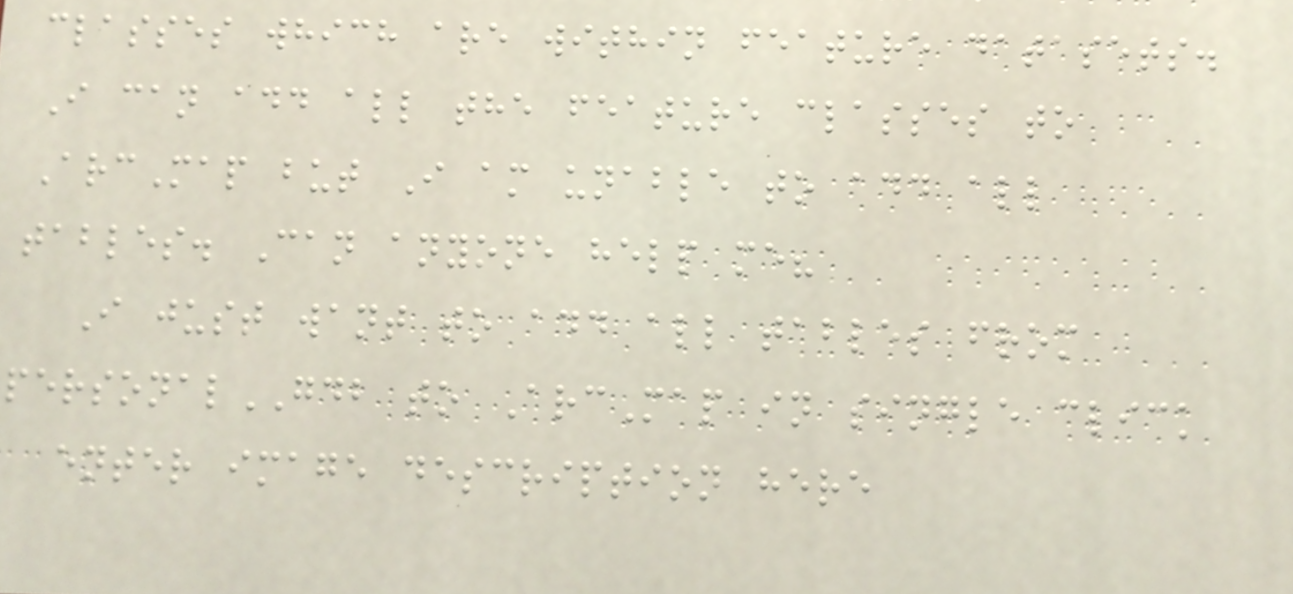classes which are within feature datasets.
I can add all the feature classes to
ArcMap but I am unable to add all
tables. Can anyone help me?
I just want to add all tables from
personalGDB to ArcMap in single click
enter image description here
